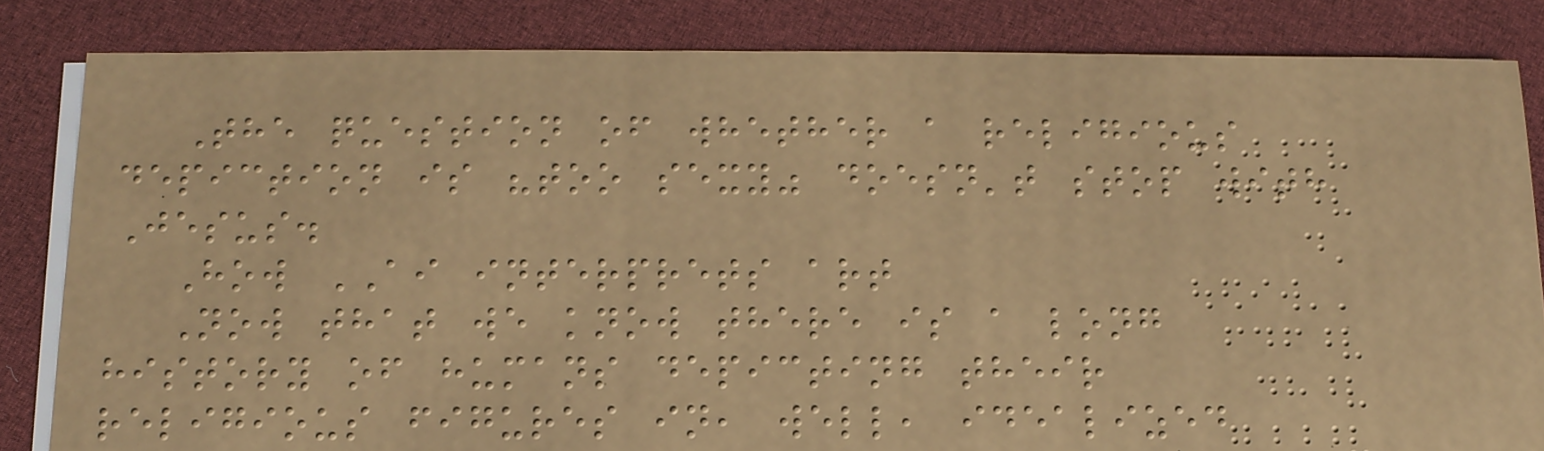The question of whether a religious
depiction is "too sexy" doesn't stop with
Jesus.
How AI interprets art
Now that we know there is a long
history of humans depicting their
religious figures in, well, idealized
